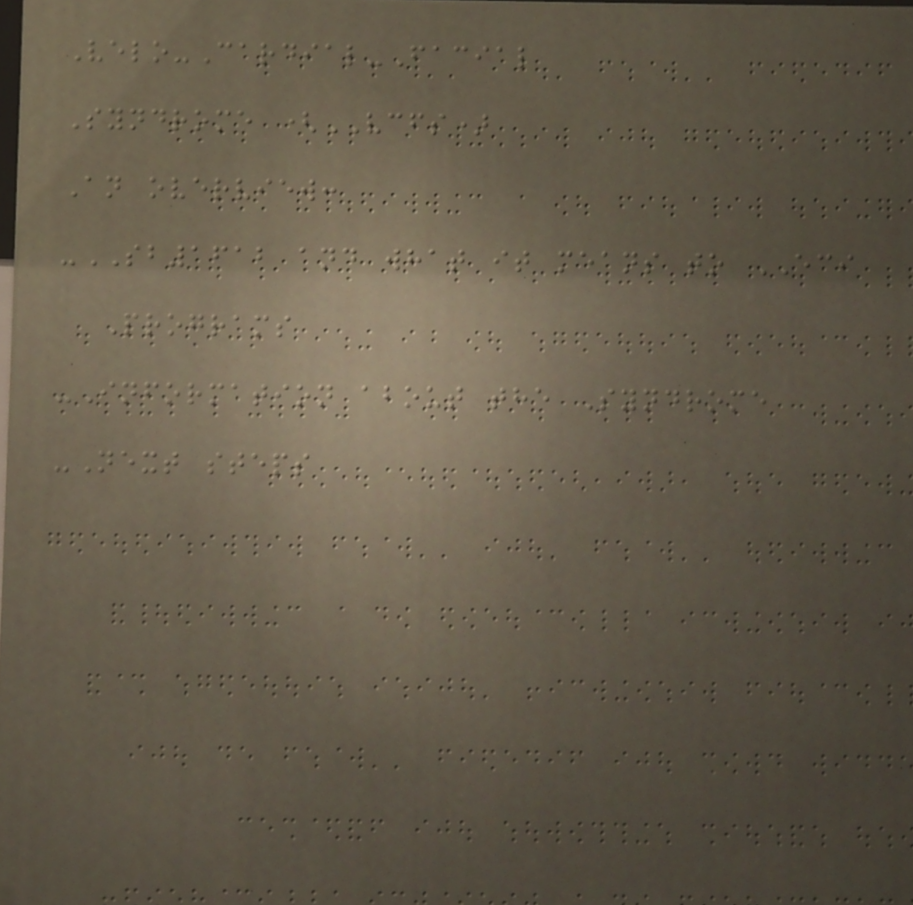Velo-Cardial-Facial
Syndrome (VCFS)
An overview:
-SB1612 and what it means to ECI
Programs
-Information about the Syndrome
-Next steps
